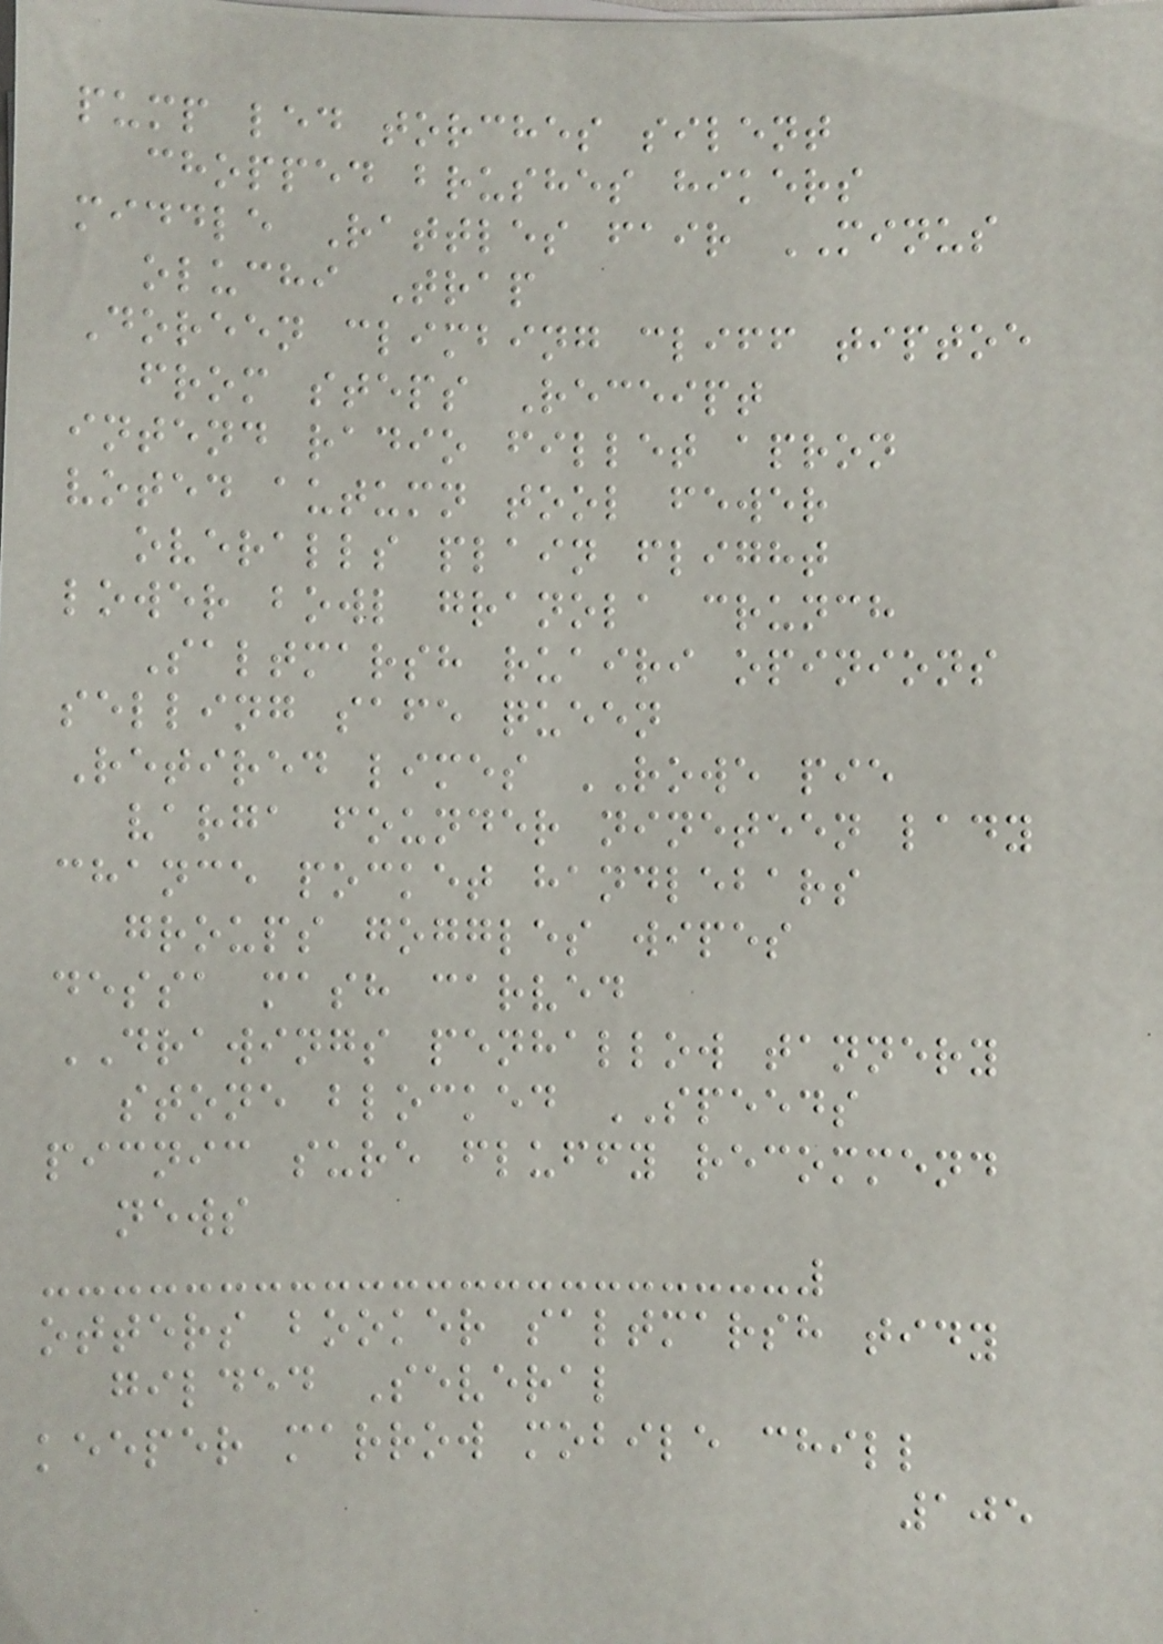pump led torches silent
chopped brushes hikers
middle Rattles fair MINUS
oluchi Trap
Doreen climbing cliff tiptoe
from steps Receipt
intend radio fillet apron
voted autumn tool fewer
overalls plain flight
lower bowl granola crunch
Saltmarsh ruairi opinions
selling safe queen
Retired limes ROWE pie
varga founder nineteen lady
chance pocket handlebars
groups goggles wipes
dessa mash carved
DRAWINGS penhallow tannery
stone blocked SPEEDS
picnic sure fluffy recommend
news
otters booker saltmarsh tidy
gilded Several
keeper marrow mobile chill
105
